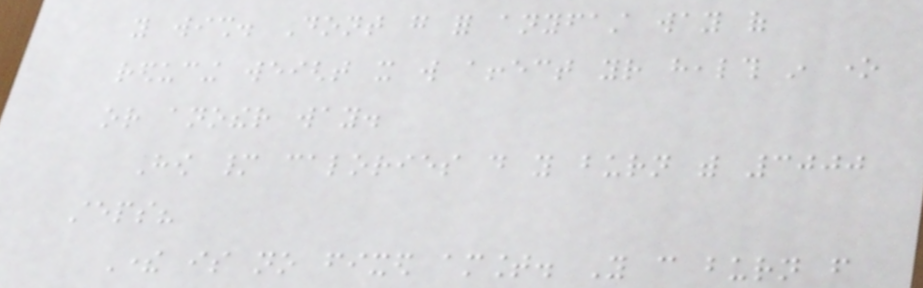you wish. Dont go for anyfast way of
reducing weight it will affect your health in one
or another way.
How many calories do you burn with 3000
steps?
There is no fixed amount. You can burn from
